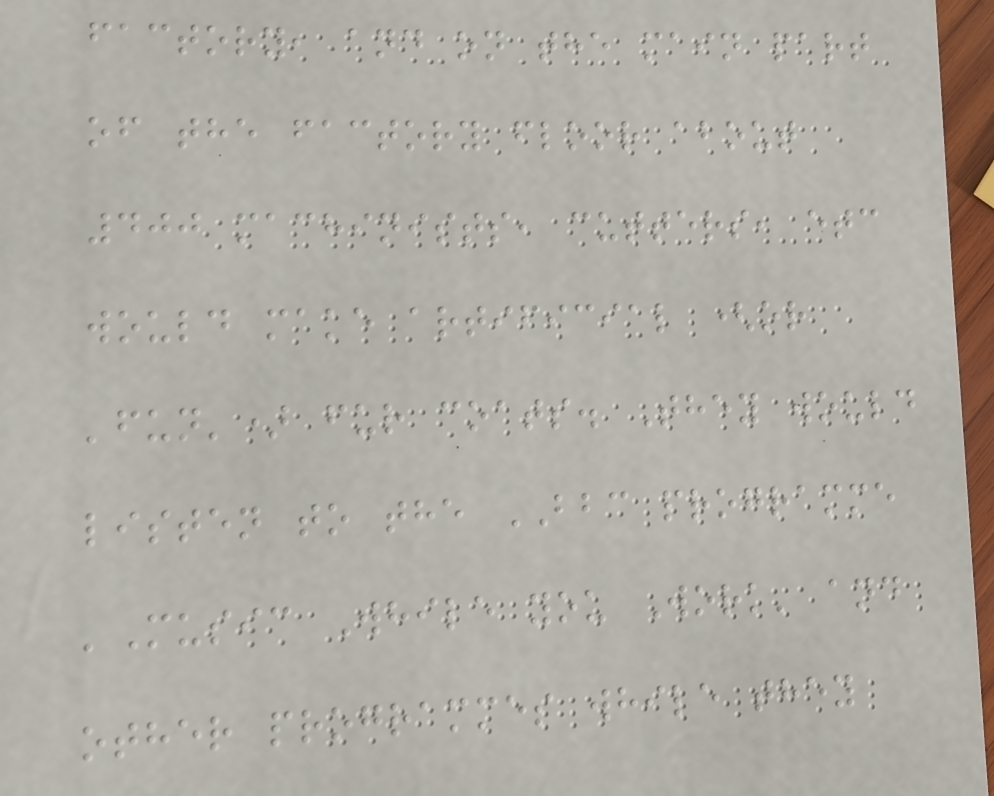factory, and on the main part
of the factory floor about
400 machinists, cutters, etc
would make artificial (or
'fun') fur coats. They would
listen to the BBC programme
'Music While you Work' and
other programmes while they
